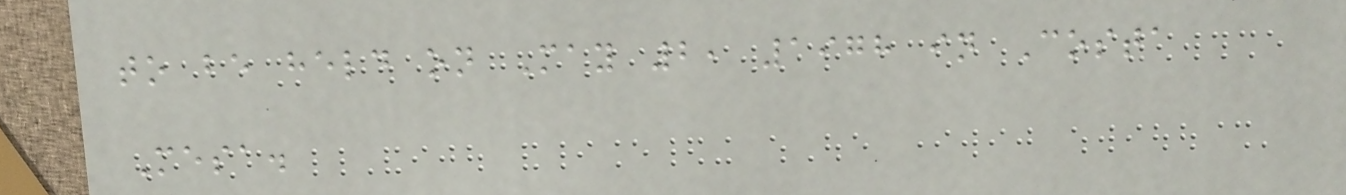to be held on May 2, 1978 in Costa
Mesa.
